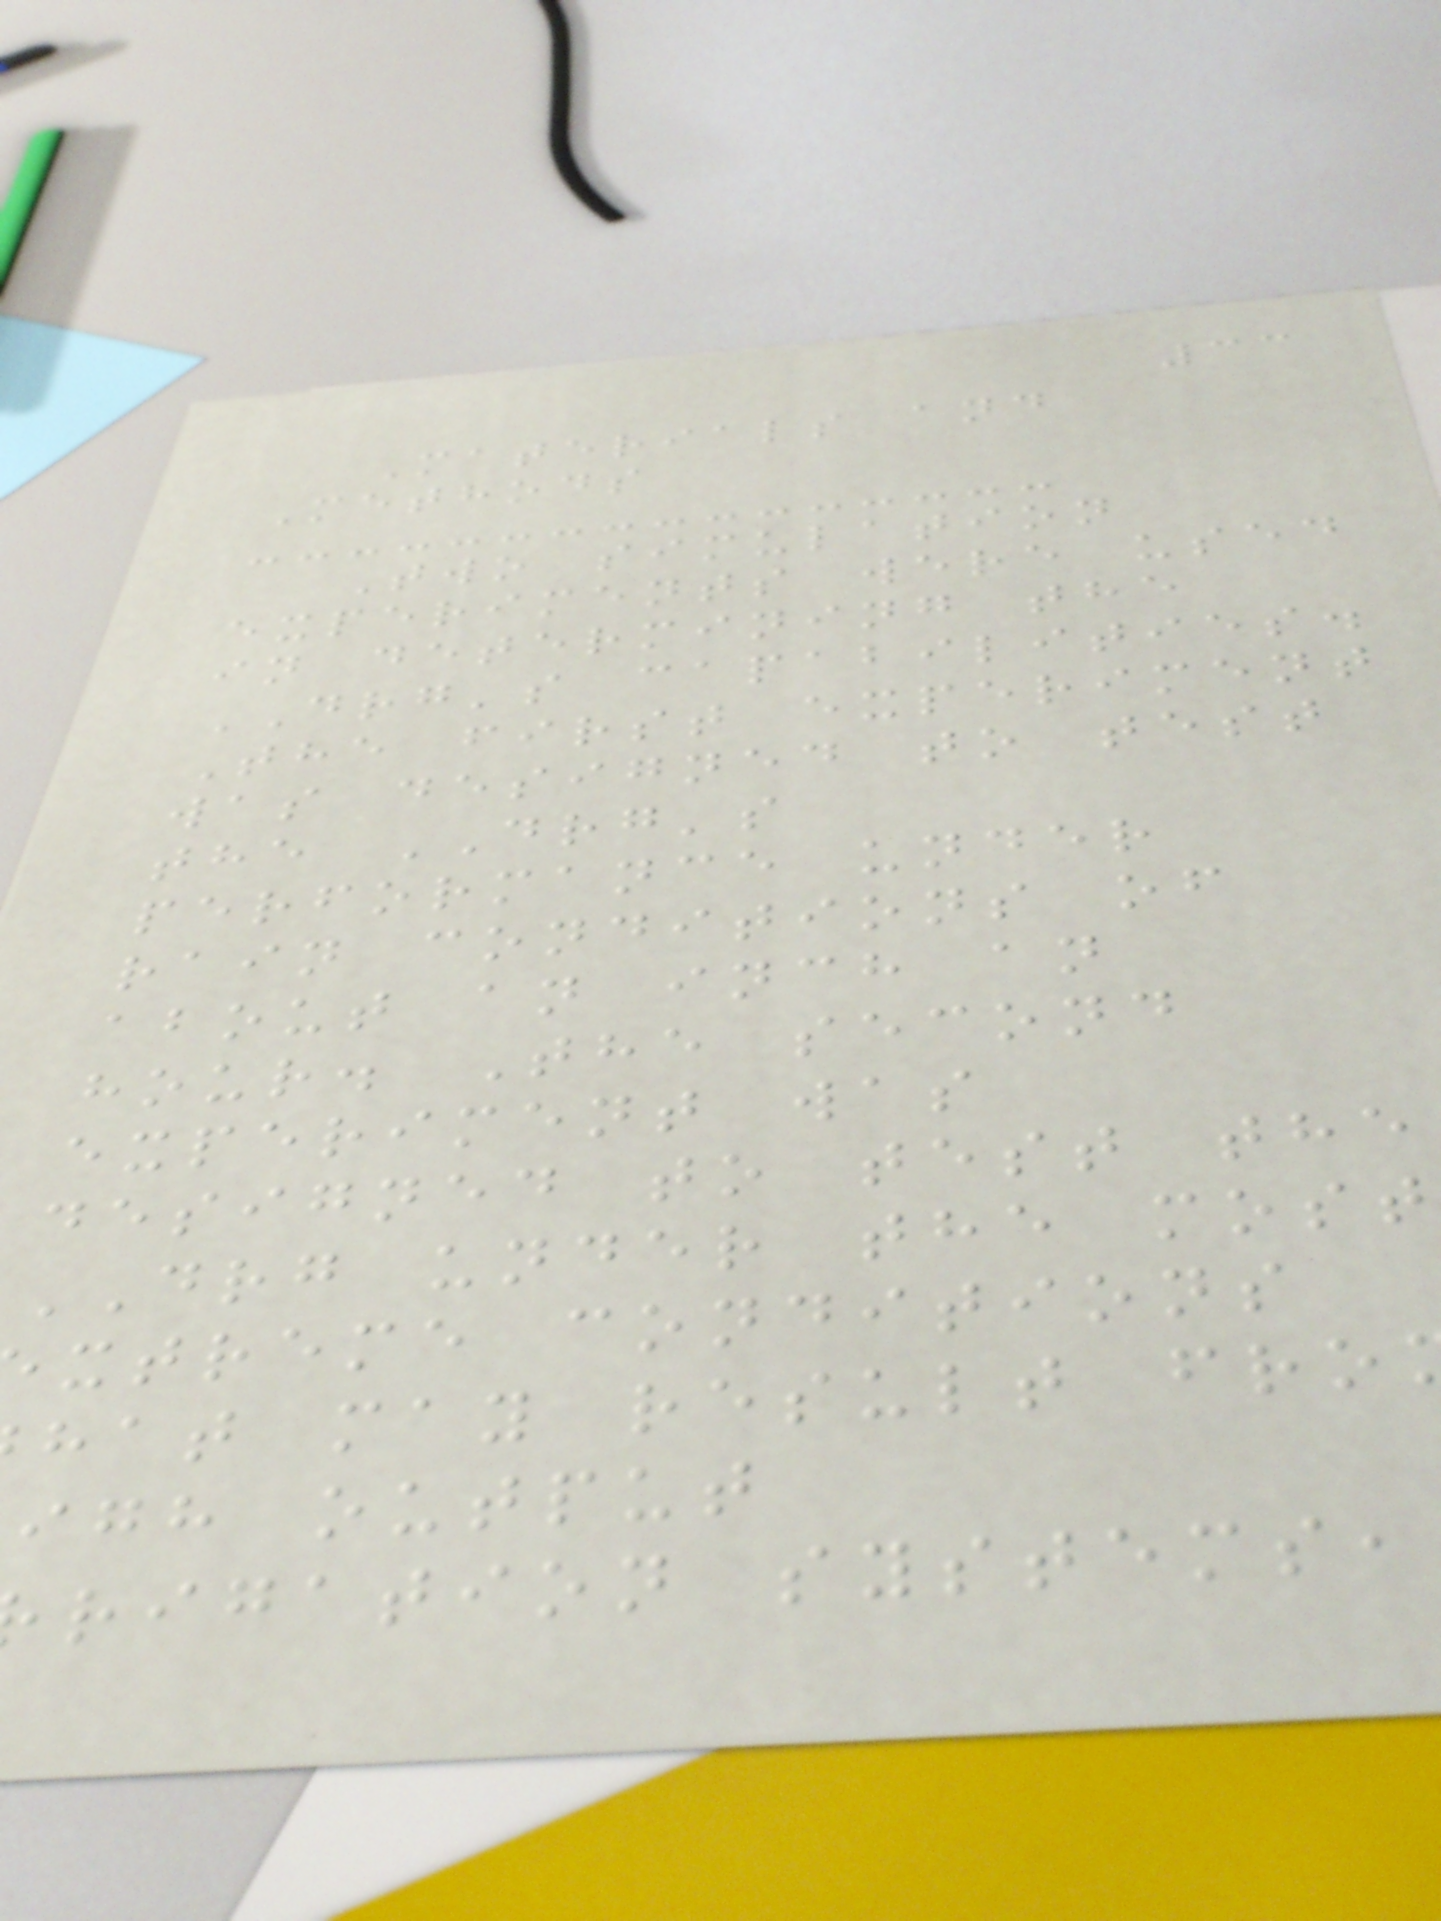33
Materials and
Methods
Two simulation
experiments were used
in determining the
DRG's capabilities.
The first experiment
was designed to test
the DRG's
performance under
rain conditions of
about an inch an
hour. The second
experiment was
designed to test the
DRG under the most
xtreme conditions
hat may result fro
igh output
rigation systems,
